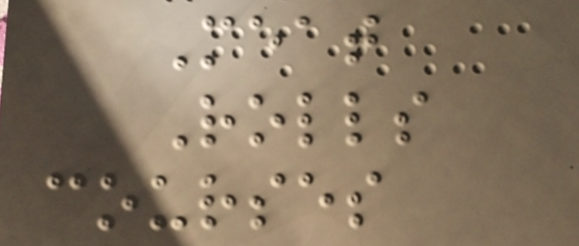Meat
Rolls
courses
